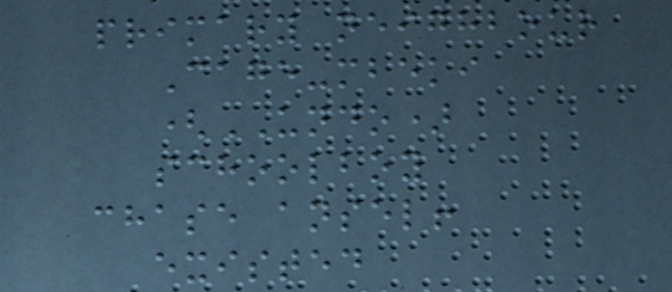primary neighbour
Cage-mbeki
(UNDO)
schoolboy
chase ansel!
existed
